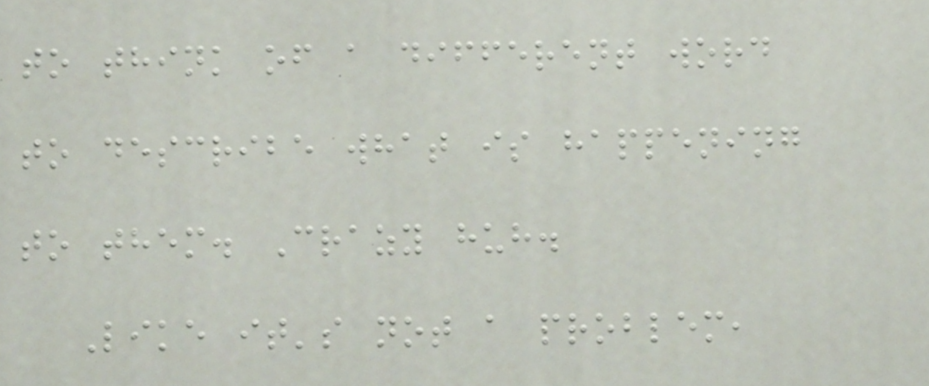to think of a different word
to describe what is happening
to them. Crazy huh.
Like it's not a problem,
